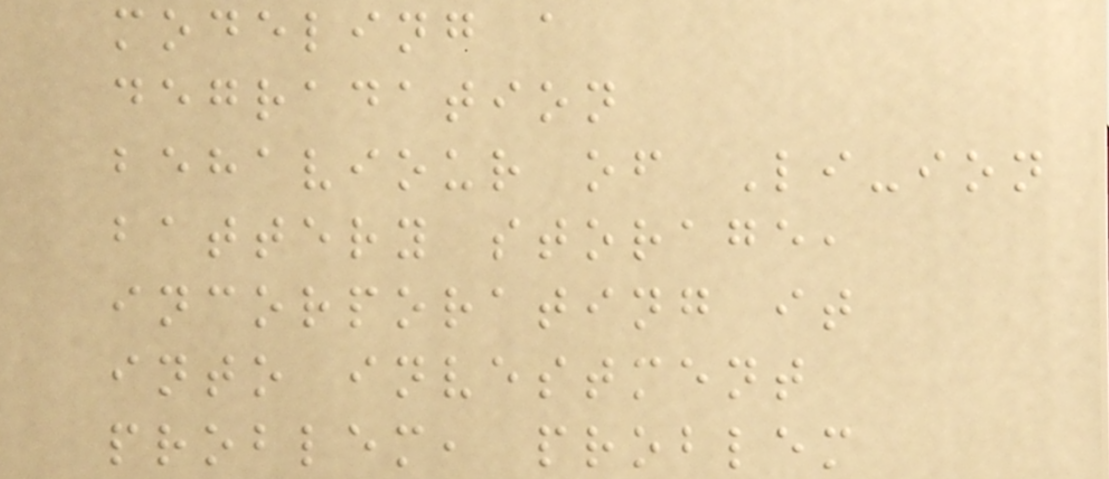modeling a
degradation
behaviour of Li-ion
battery storage,
incorporating it
into investment
problem, problem
